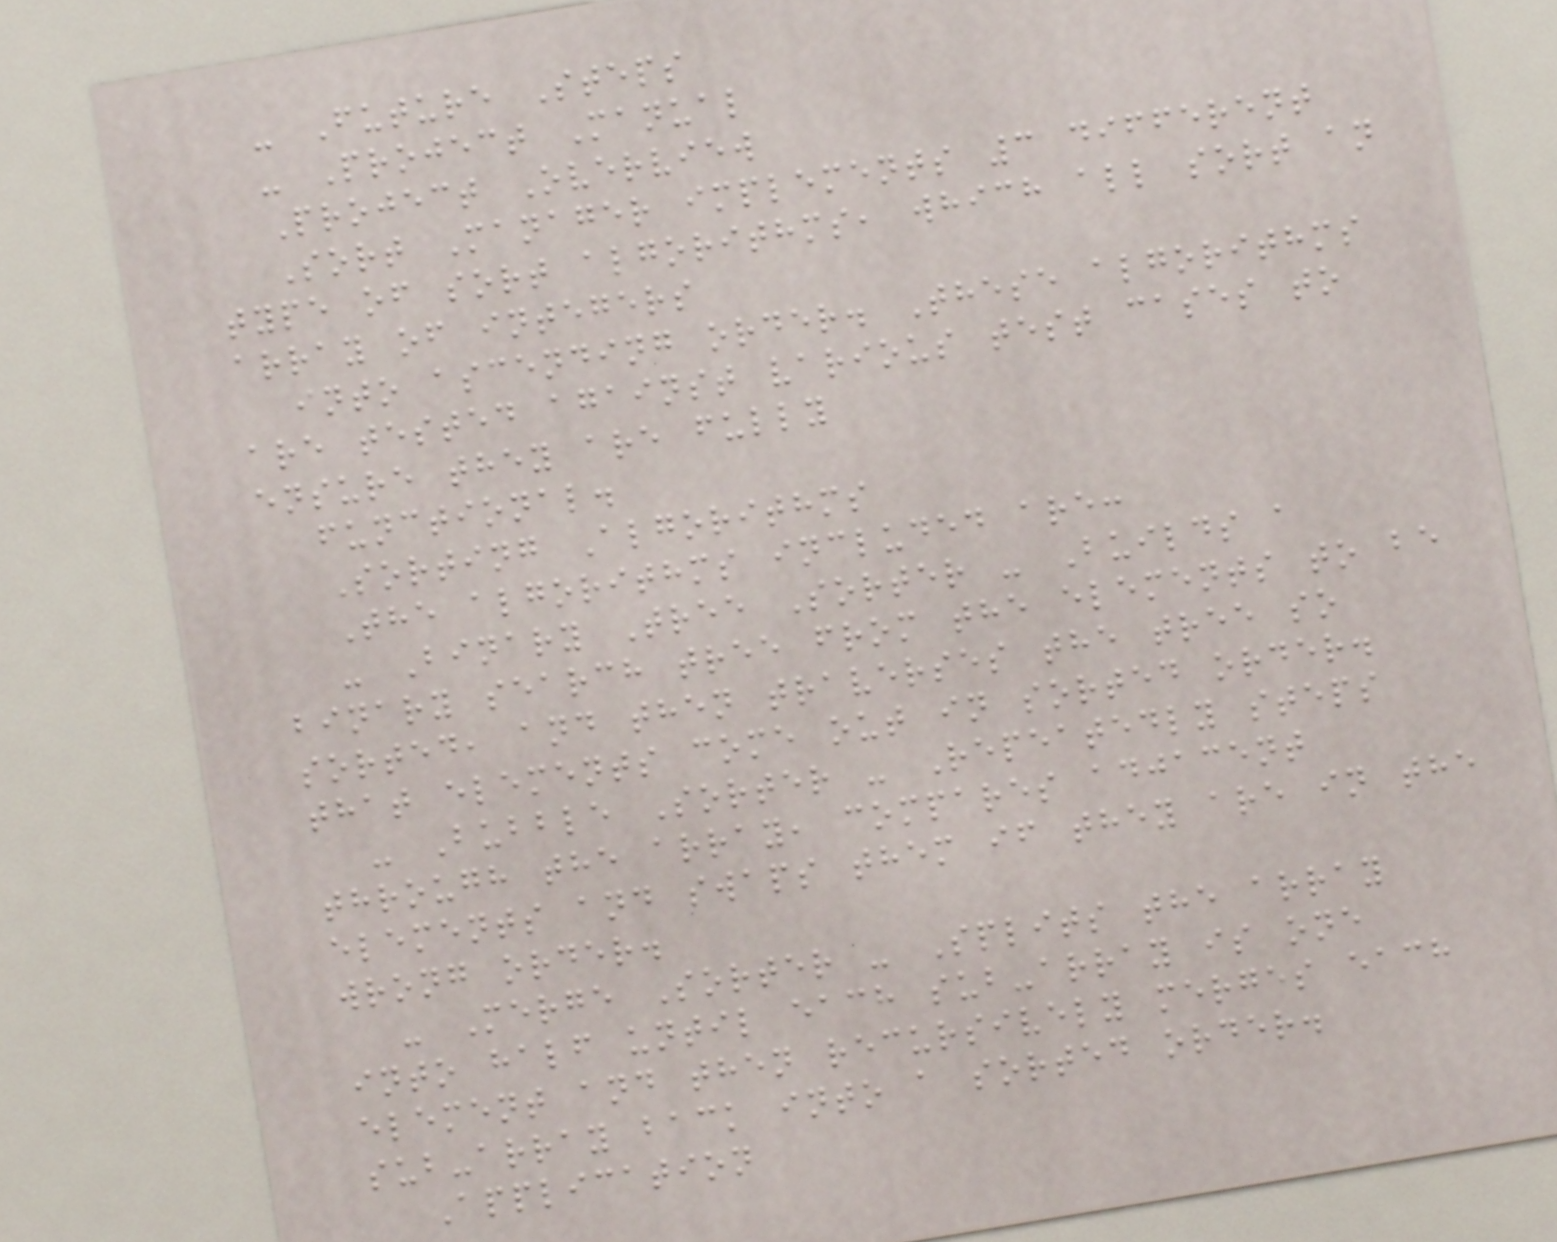- Future Steps
- Project Manual
Project Overview
Sort Manager implements 3 different
type of sort algorithms, which all sort an
array of integers
into ascending order. These algorithms
are tested against various test cases to
ensure they are fully
functional.
Sorting Algorithms
The algorithms included are:
- Binary Tree Sorter - Builds a
binary search tree from the elements to be
sorted, and then traverses the tree so
that elements come out in sorted order.
- Bubble Sorter - Repeatedly steps
through the array, compares adjacent
elements and swaps them if they are in the
wrong order.
- Merge Sorter - Splits the array
into half until each sub-array is one
element and then recursively merges each
sub-array back into a sorted order.
Application
